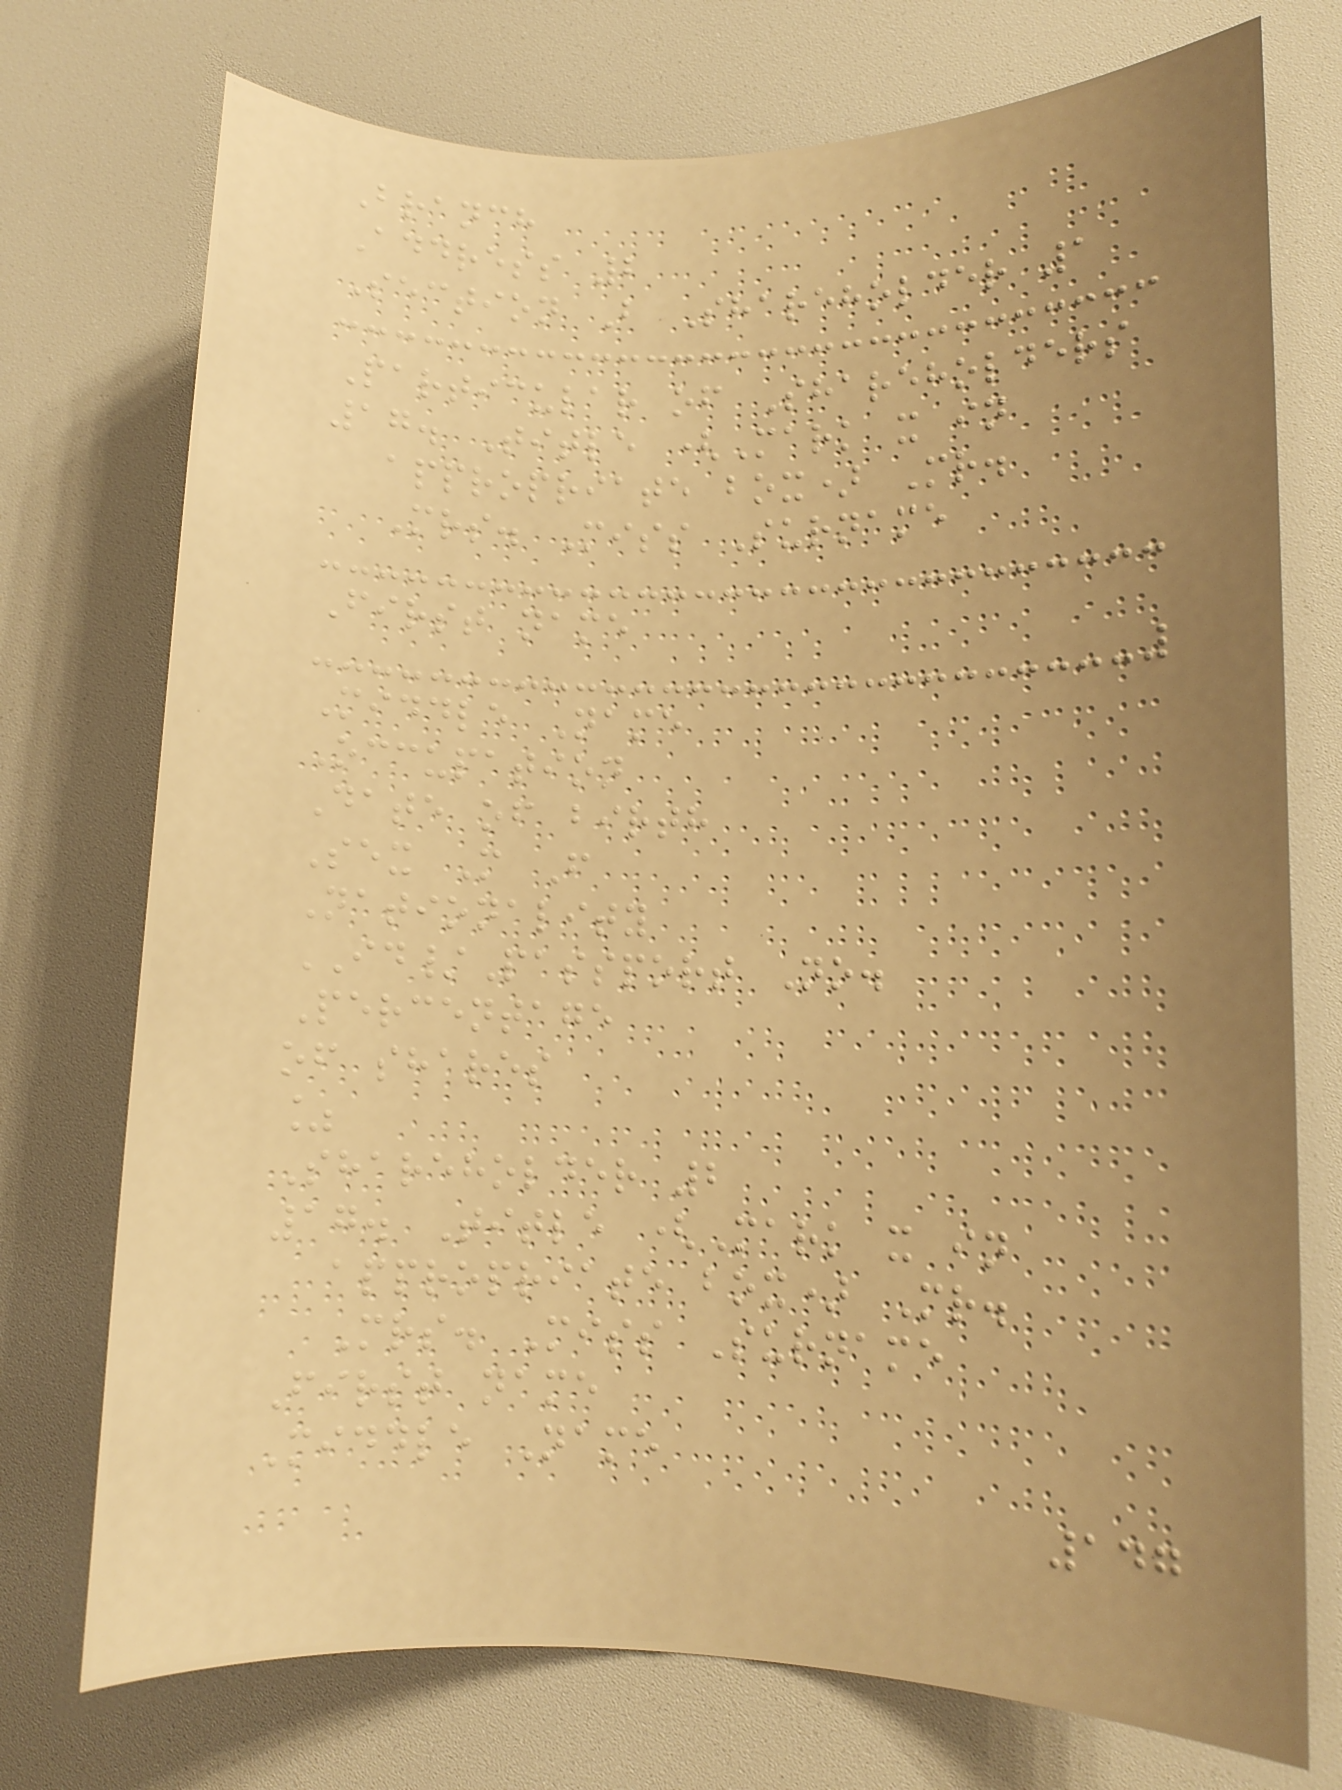Branch
Address 2
Section B Shareholder 1
Particular of Shareholders
17. Title (Mark x in
appropriate box) Mr.
Mrs. Miss Surname
First name
Middle Name
Occupation
Date of birth
Sex M F
Nationality
ID/Passport No.
Percentage
of shares
%
Shareholder 2
17. Title (Mark x in
appropriate box) Mr.
Mrs. Miss Surname
First name
Middle Name
147
